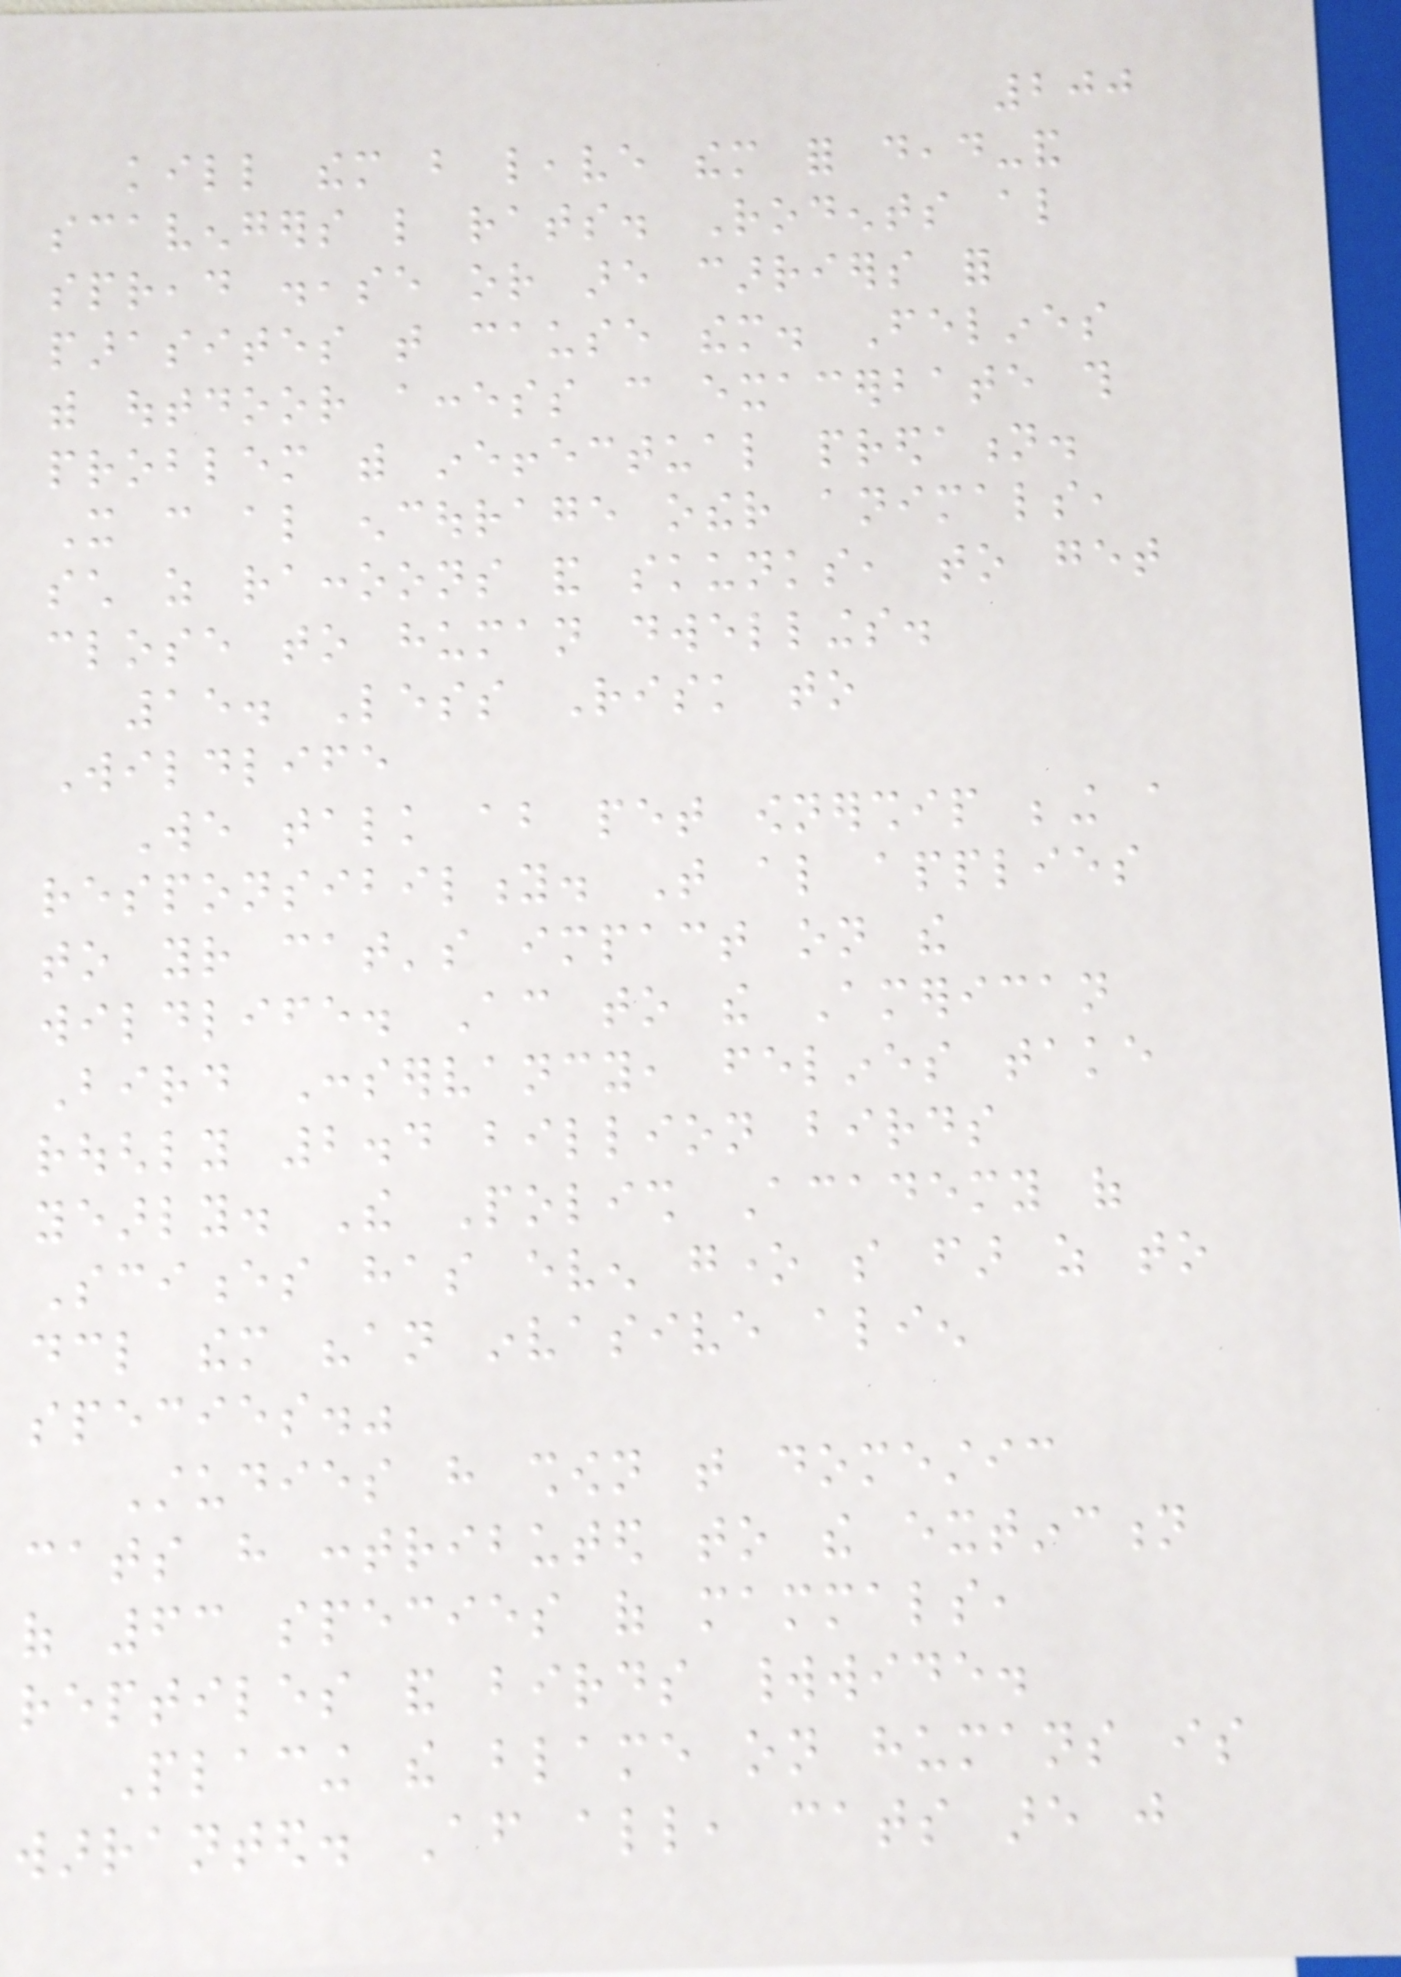200
kill them but leave them for dead-and
scavengers like rats. Rodents also
spread disease or are carriers for
parasites that cause them. Felines
with outdoor access can exacerbate this
problem with ineffectual predation.
It can also encourage other animals,
such as raccoons and skunks, to get
close to human dwellings.
15. Less Risk to
Wildlife
We talk about pet ownership being a
responsibility. That also applies
to your cat's impact on the
wildlife. According to the American
Bird Conservancy, felines take
roughly 2.4 billion birds
yearly. The Polish Academy of
Sciences has even gone so far as to
declare them "an invasive alien
species."
Studies have shown that domestic
cats have contributed to the extinction
of 63 species of mammals,
reptiles and birds worldwide.
Placing the blame on humans is
warranted. After all, cats are just
